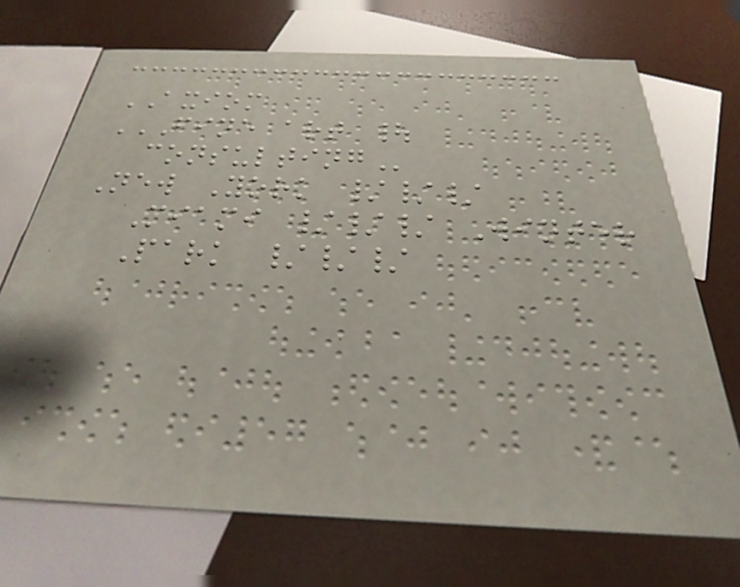AXIOM
FINE ART |
CONSULTING
New York ///
Miami /// Winter
Park ///
